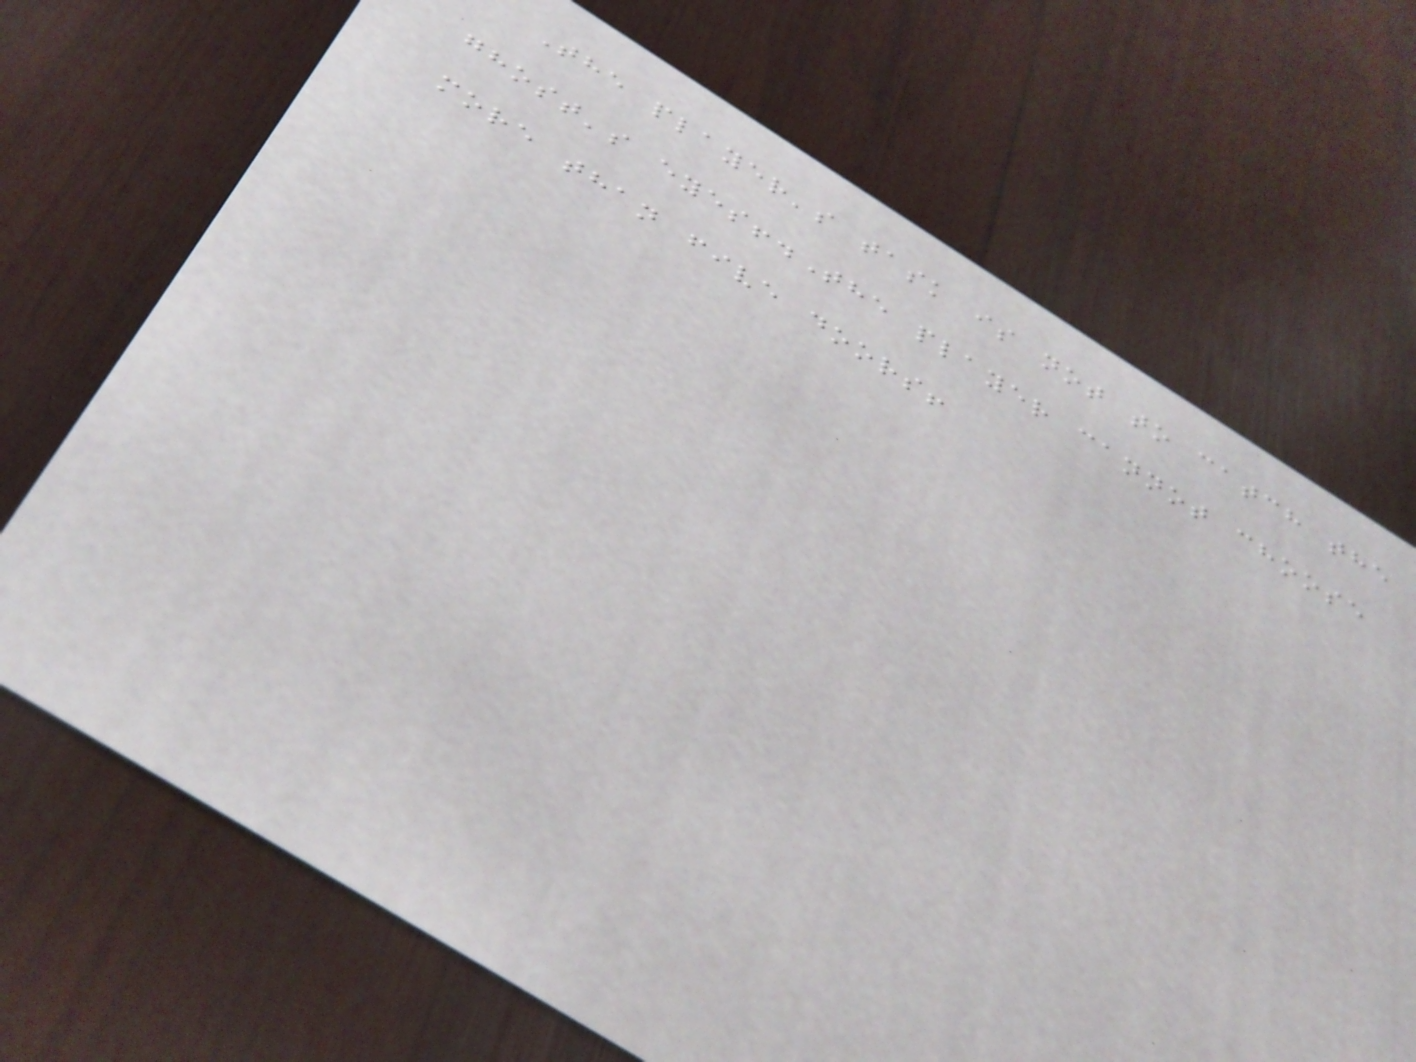The player's task is not to catch the
ghost's eyes!.The player cannot choose
more than five doors!
